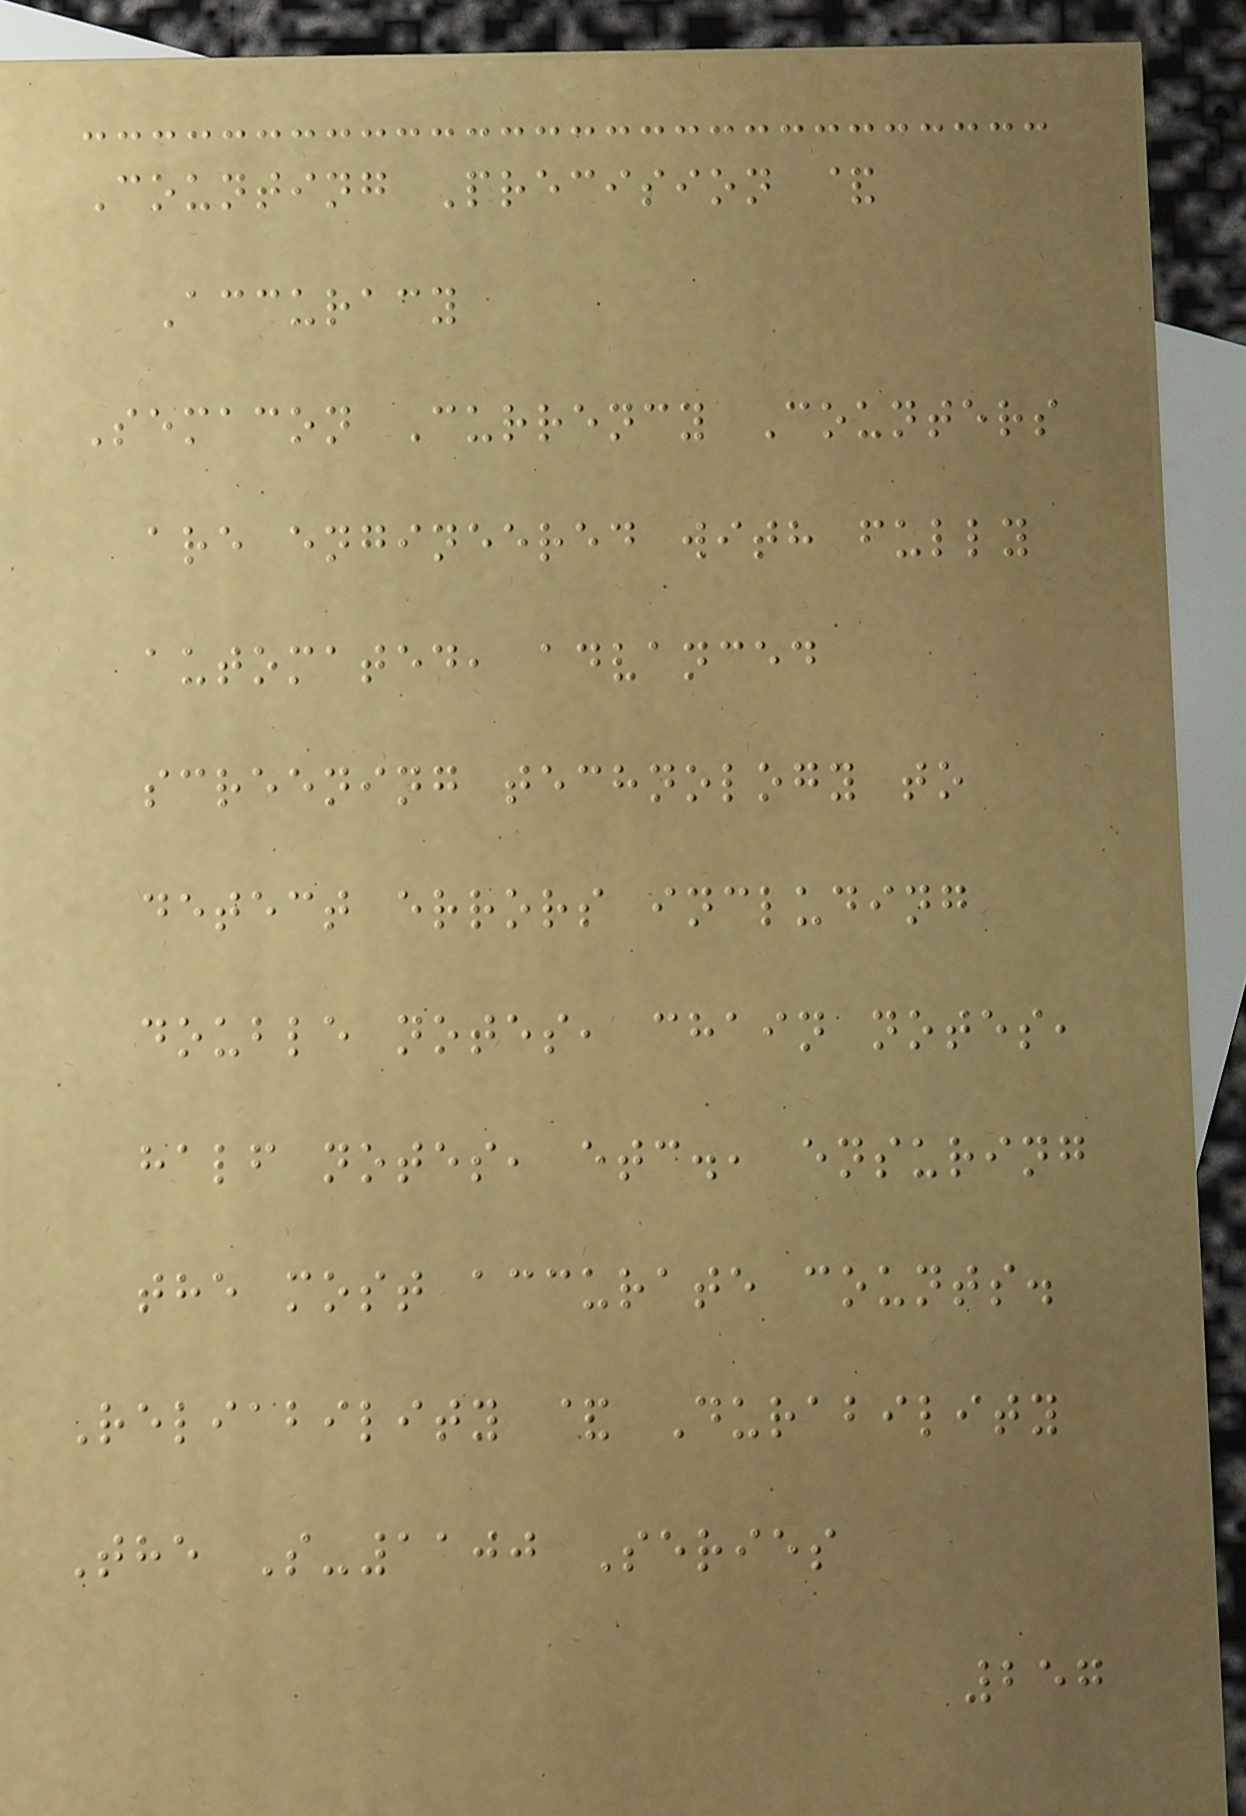Counting Precision &
Accuracy
Semacon Currency Counters
are engineered with fully
automated, advanced
screening technology to
detect errors including
double notes, chain notes,
half notes, etc., ensuring
the most accurate counts.
Reliability & Durability
The S-1100 Series
257
